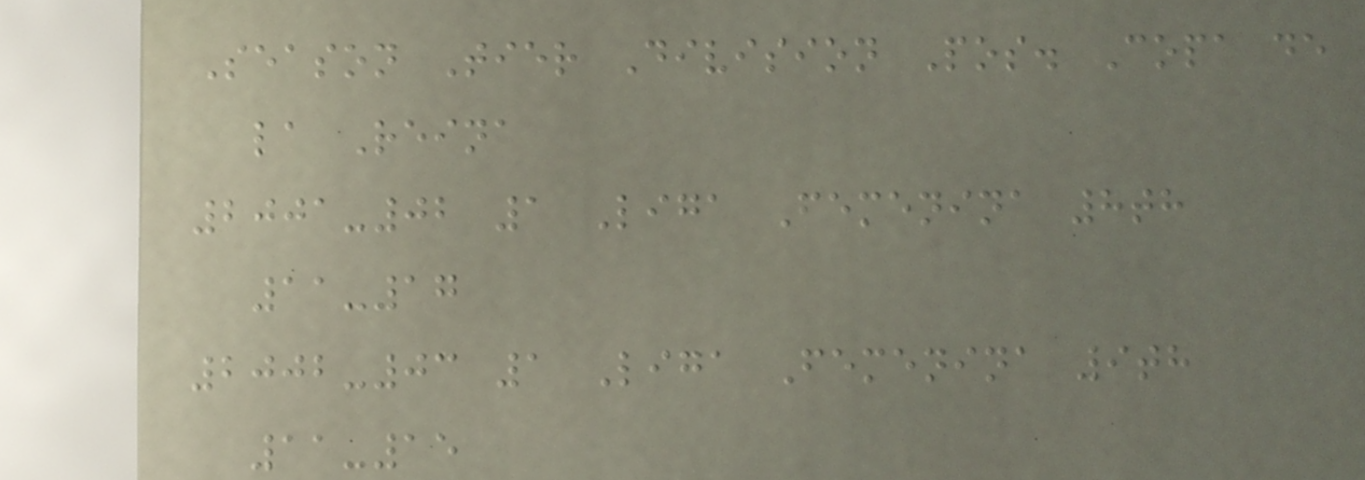Season Tier Division Pos. Copa de
la Reina
2001-02 1 Liga Femenina 8th
11-17
2002-03 1 Liga Femenina 9th
11-15
